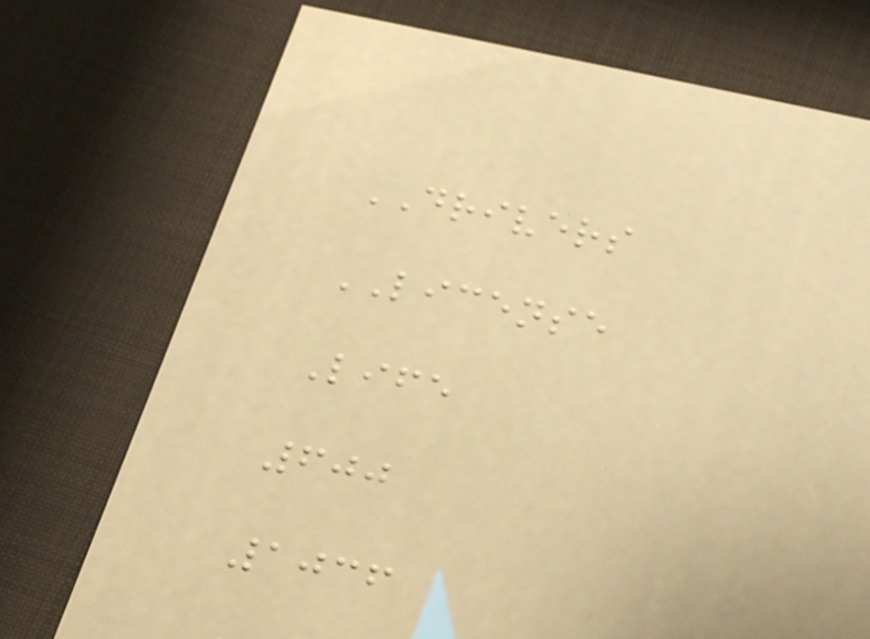DRIVERS
LICENSE
Life
600
1036
